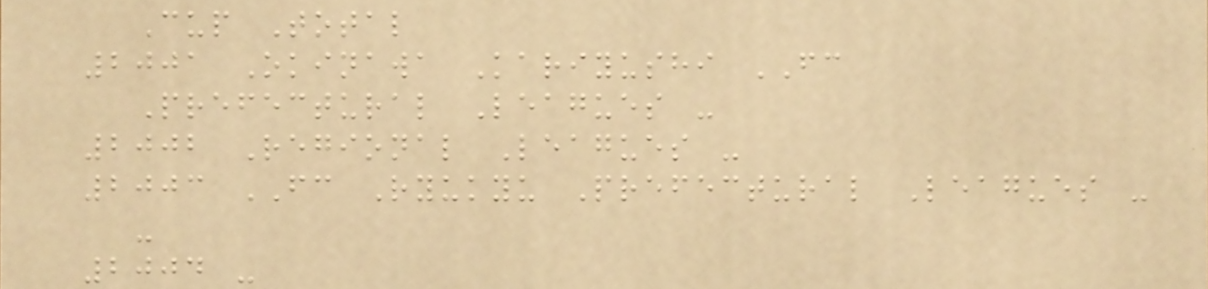Cup Total
2001 Okinawa Kariyushi FC
Prefectural Leagues -
2002 Regional Leagues -
2003 FC Ryukyu Prefectural Leagues -
-
2004 -
